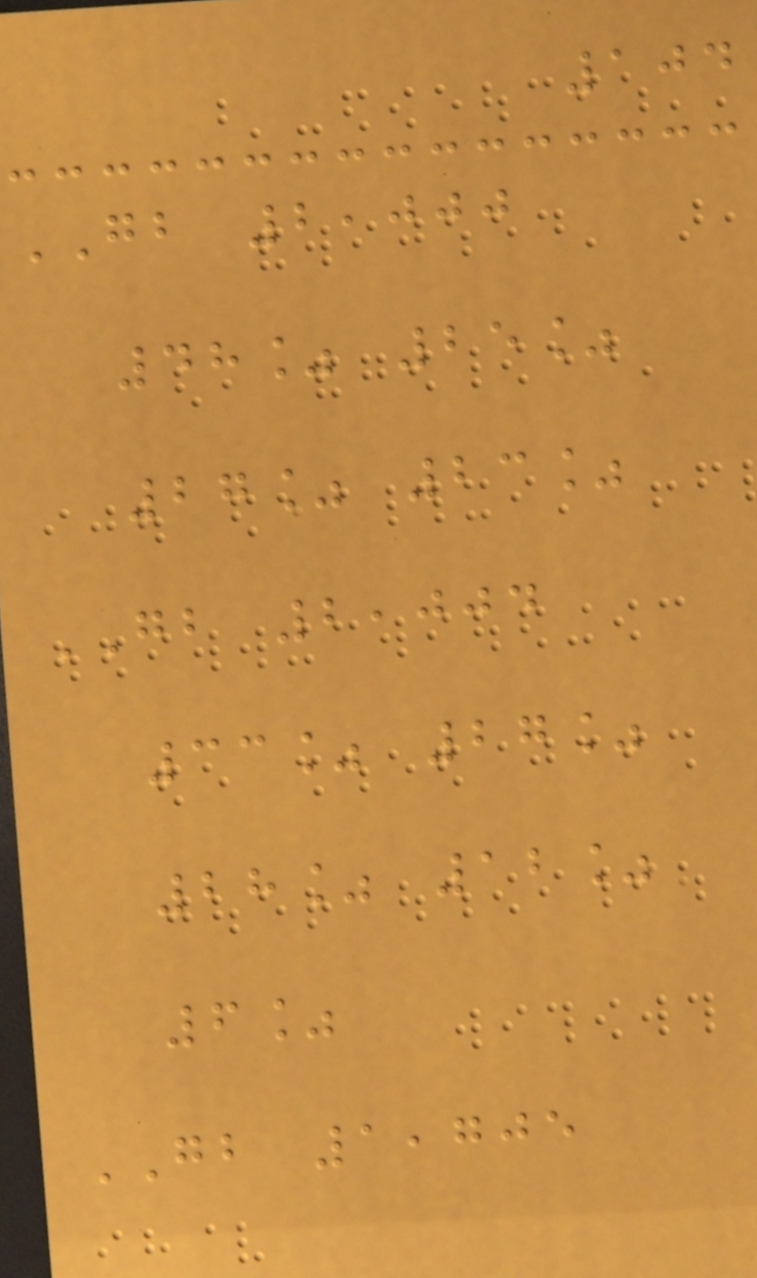104
GB 2,000
48% 25%
27% 23%
GB 2,004
33% 27%
28% 12%
6%
GB 1,705
